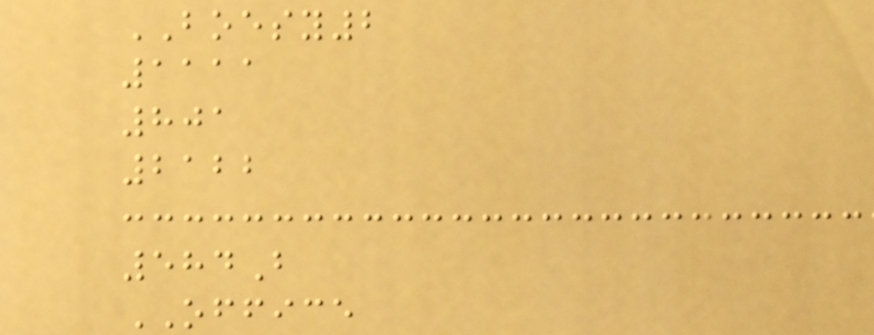BOESY2
1111
801
2122
584B
OFFICE
